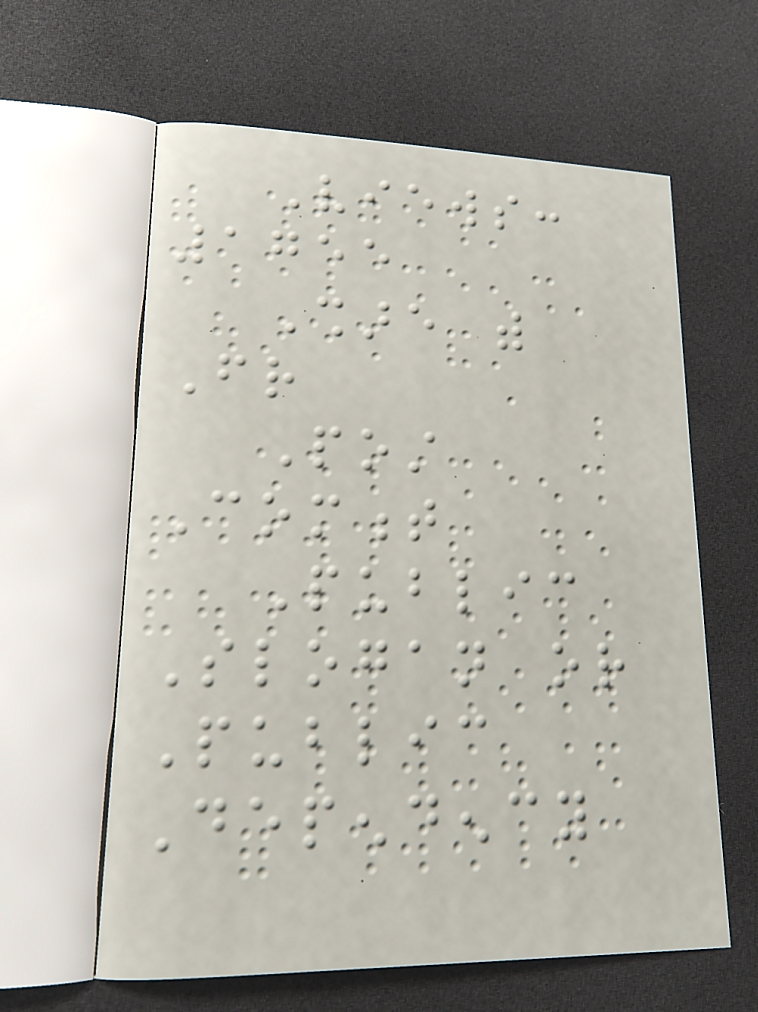Views:
1755
Share with
Friend
Post
Comment
Public
Slogan or
Public
Dependency
